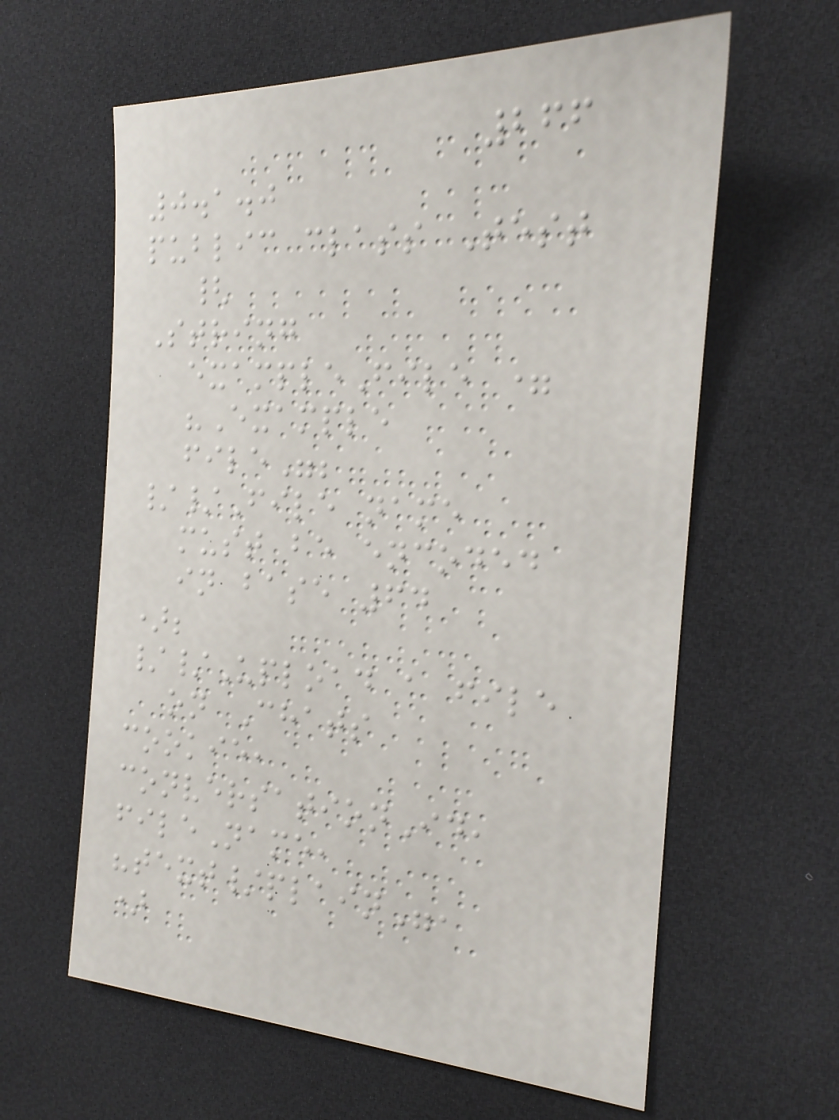266
0.1.0
public class Test
{
String
exampleFile =
"Example
file";
//File name
must be encoded
in base 64
);
//Upload a file
on Chats
cookie,
conversationId,
fileName,
"text/plain",
)
